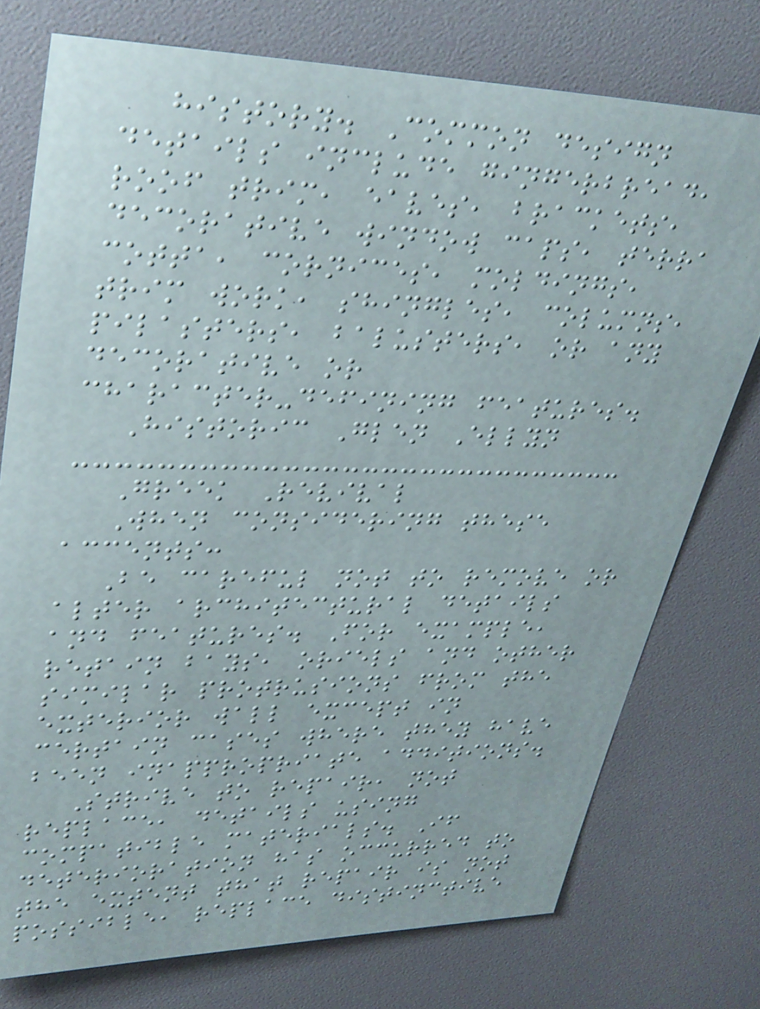history. Common design
details include gingerbread,
roof trim, eaves, brackets,
decorative window caps, terra
cotta, cornices, moldings,
trim work, shingles, columns,
pilasters, balusters, or any
decorative or
character-defining features.
Historic Glen Ellyn
Greek Revival
When considering these
accents:
Be careful not to remove or
alter architectural details
and features. For example,
retain bays, oriels and other
similar protrusions from the
exterior wall except in
certain cases where they have
been inappropriate additions.
Strive to repair, not
replace, details using
compatible materials. If
deterioration has occurred to
the extent that repair is not
possible, replace distinctive
